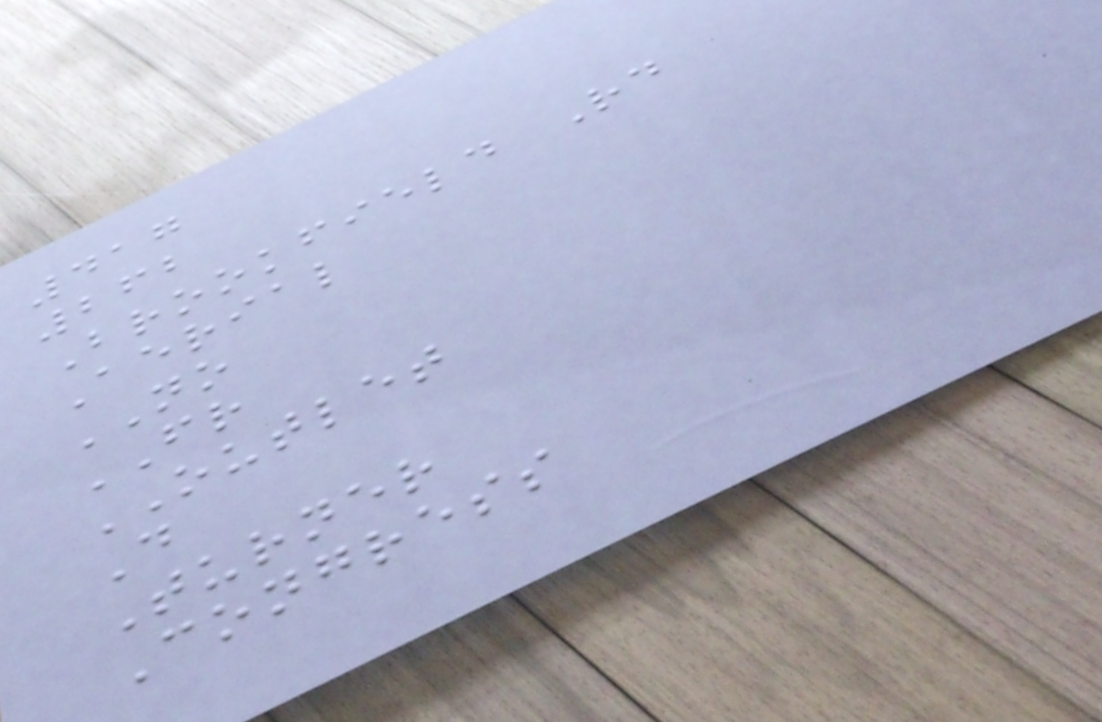417
262
Brookfield Rd
Aerial
NO
FR
OUTLET
D
Turner
Congress
